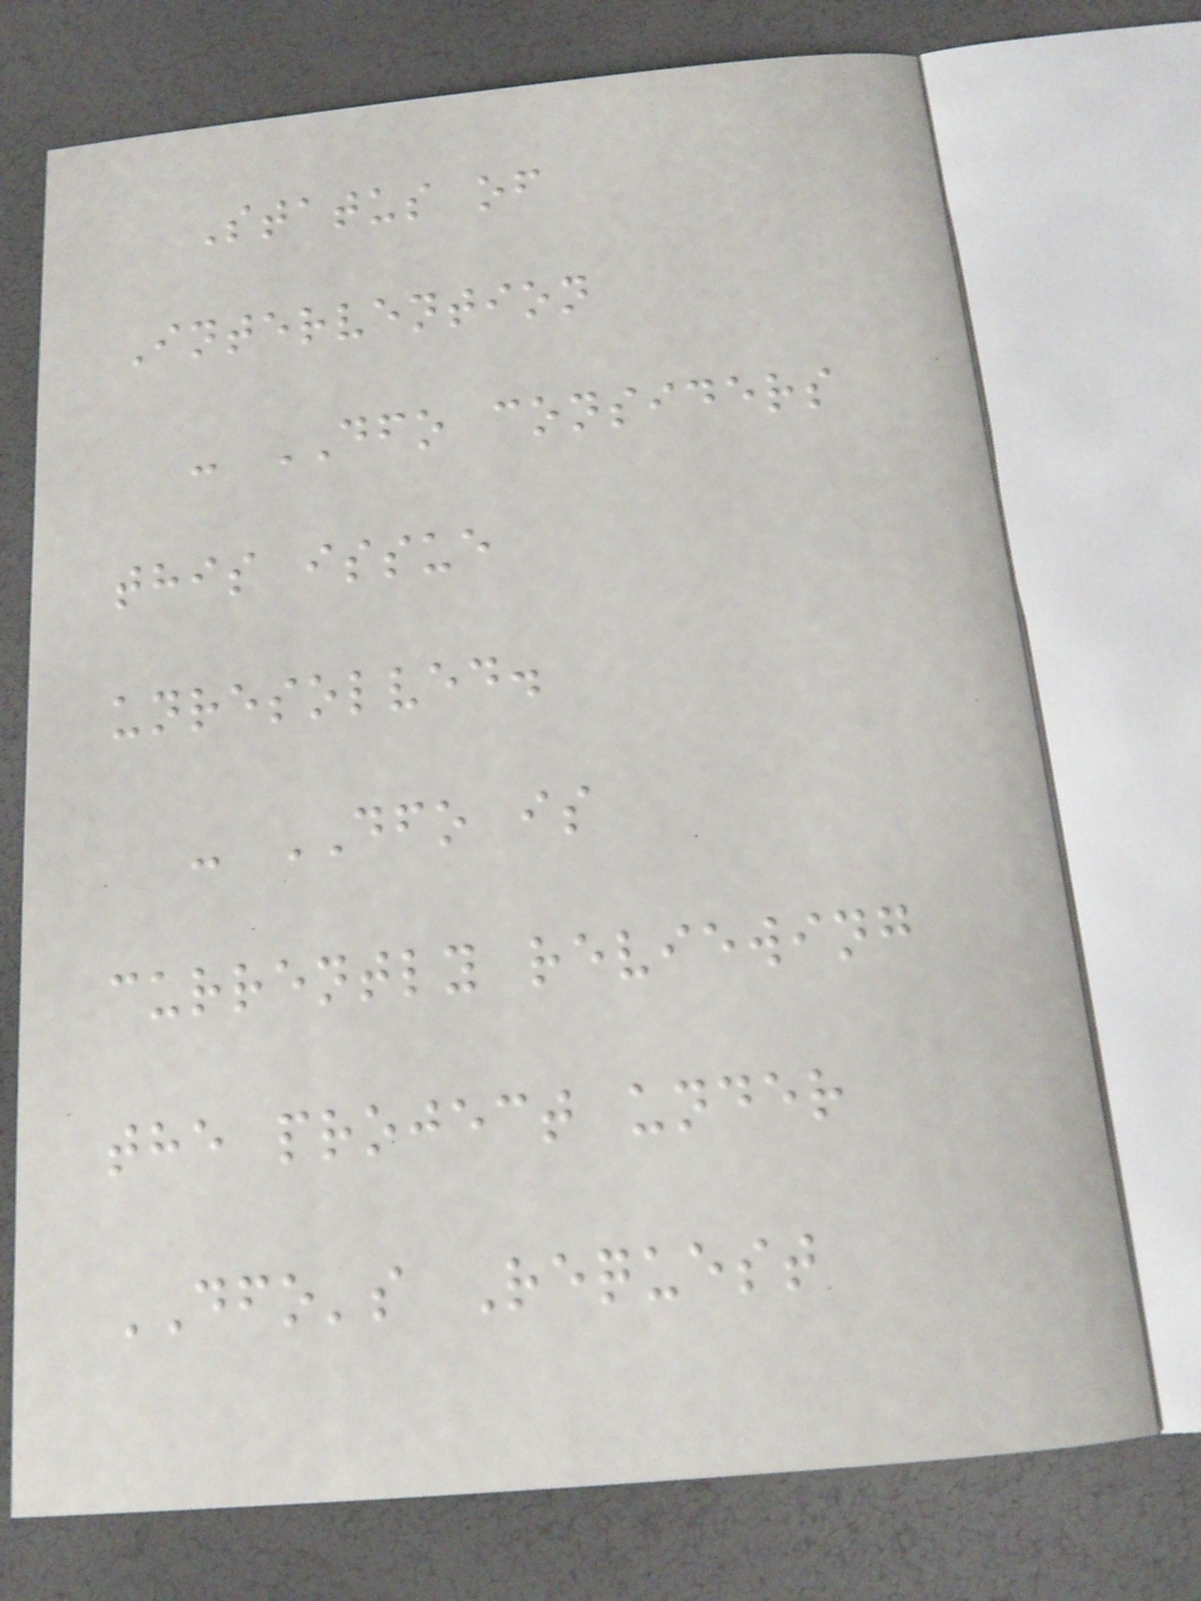Status of
Intervention
- DFO considers
this issue
unresolved.
- DFO is
currently reviewing
the project under
DFO's Request
